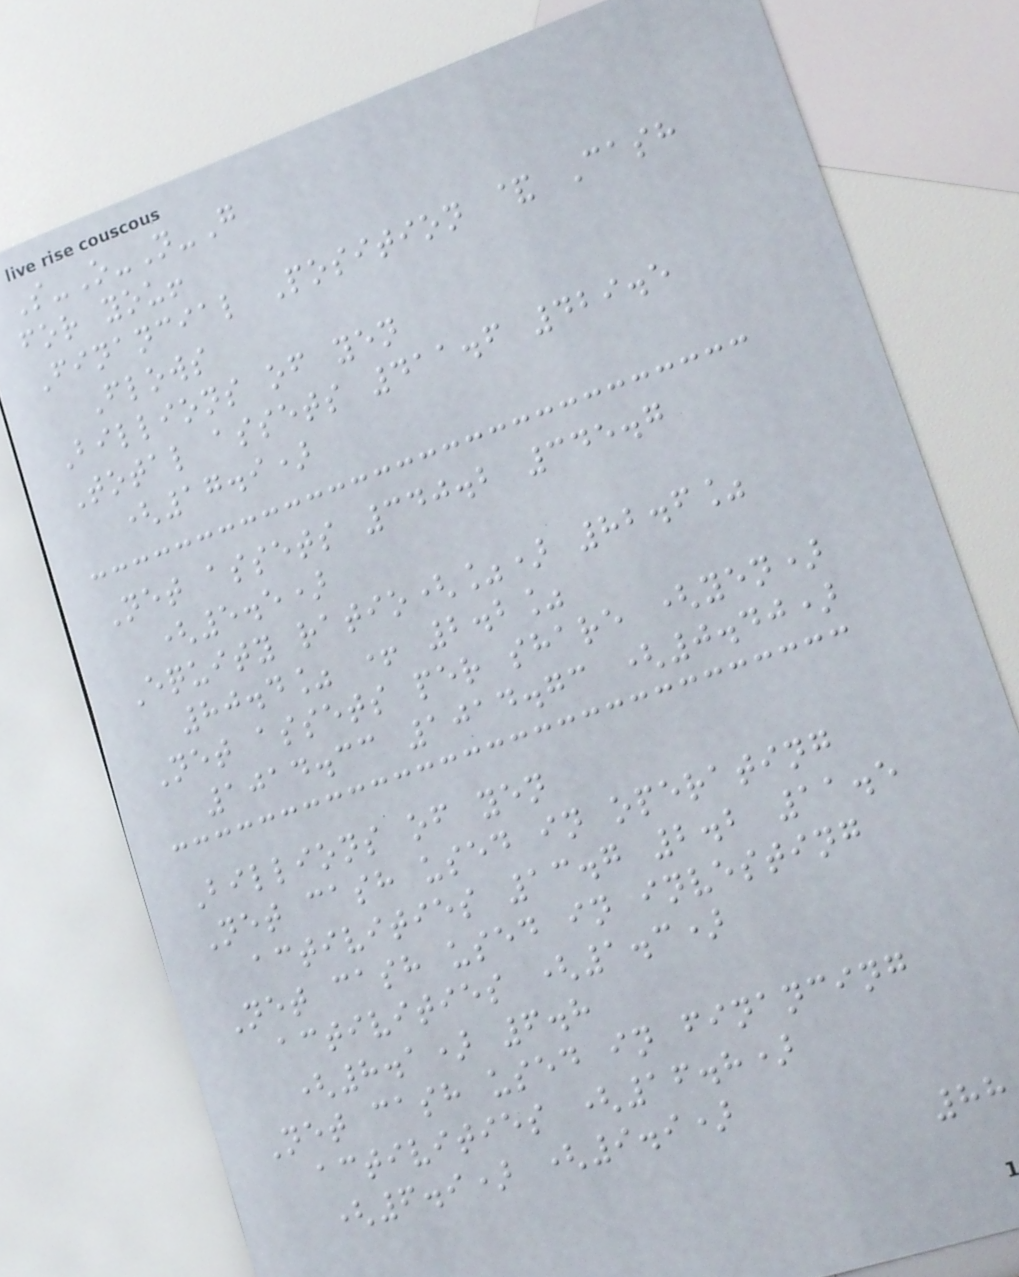S-O-N-G
for you!
Financial Position & Cash
Flows
Billions of yen
Total assets 411.6 429.5
(17.9)
Net assets 340.2 345.7
(5.5)
Equity ratio(%) 82.6%
80.4% + 2.2%
Net assets per share (yen)
1014.33 1014.73 (0.40)
Billions of yen
Net cash used in operating
activities 13.7 2.2 11.5
Net cash used in investing
activities (1.3)
(8.1) 6.8
Net cash used in financing
activities (16.8)
(6.9) (9.9)
88
